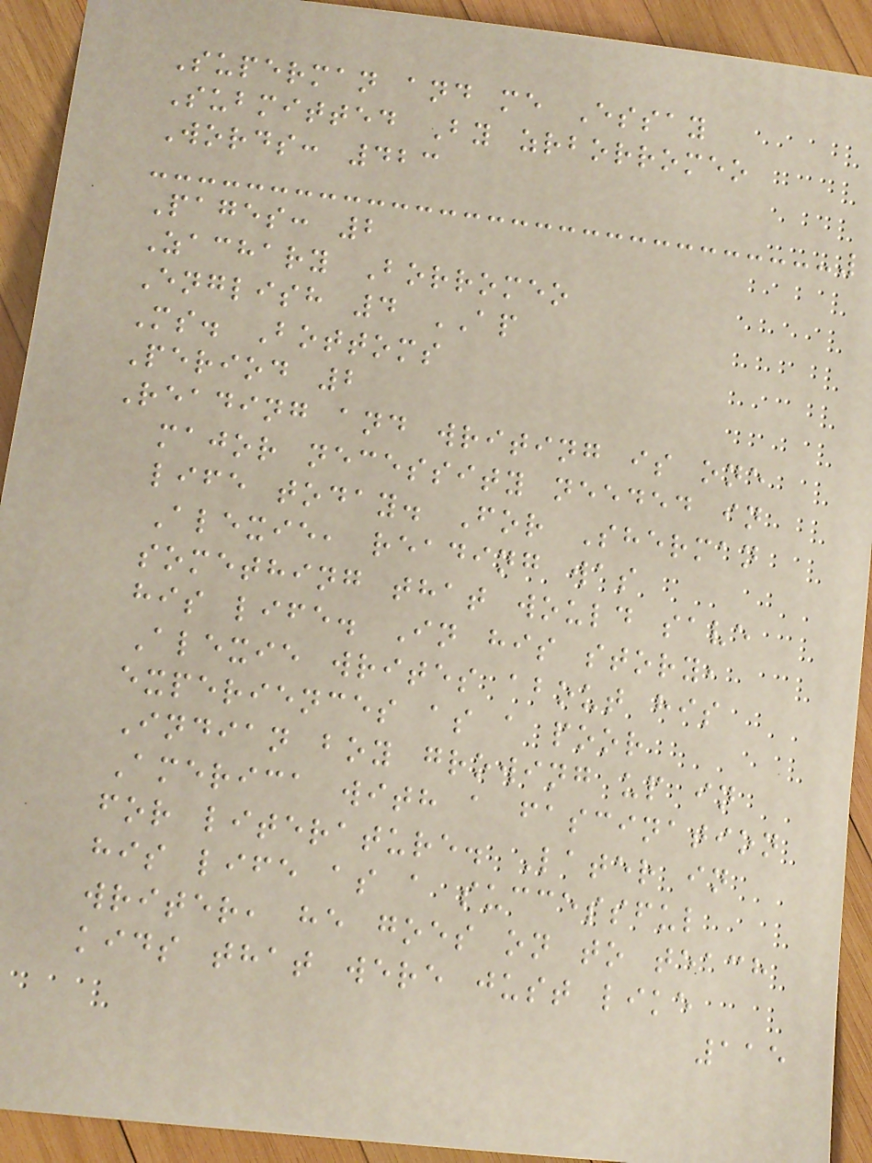Superman and me Essay
Submitted By zrborromeo
Words: 423
Pages: 2
Zachary Borromeo
English 4 AP
Ms. Bottoms
Period 2
Reading and writing is one
major necessity needed in
life today. For Sherman
Alexie, reading was
something that would save
his life. In his story,
Alexie writes about his
experiences as a poor
Indian boy growing up in
America with a fascination
for literature. Later in
his life as a successful
writer, he goes on to teach
kids that were just like
115
